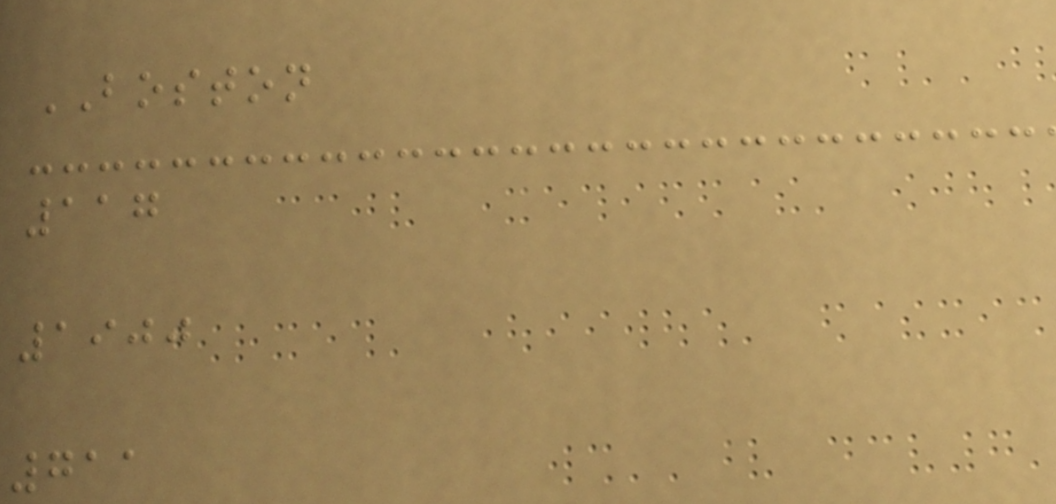BOSTON
117
1900
711
